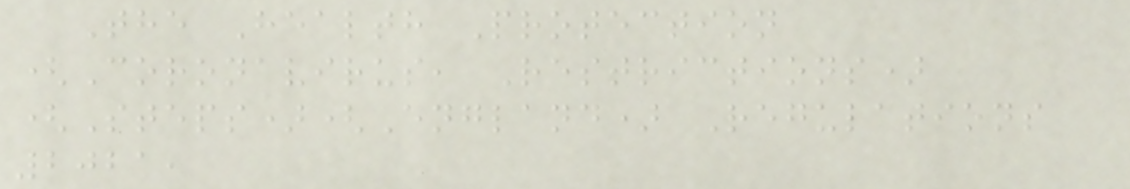The Health Protection
(Coronavirus, Restrictions)
(Steps)(England) Regulations
2021,
